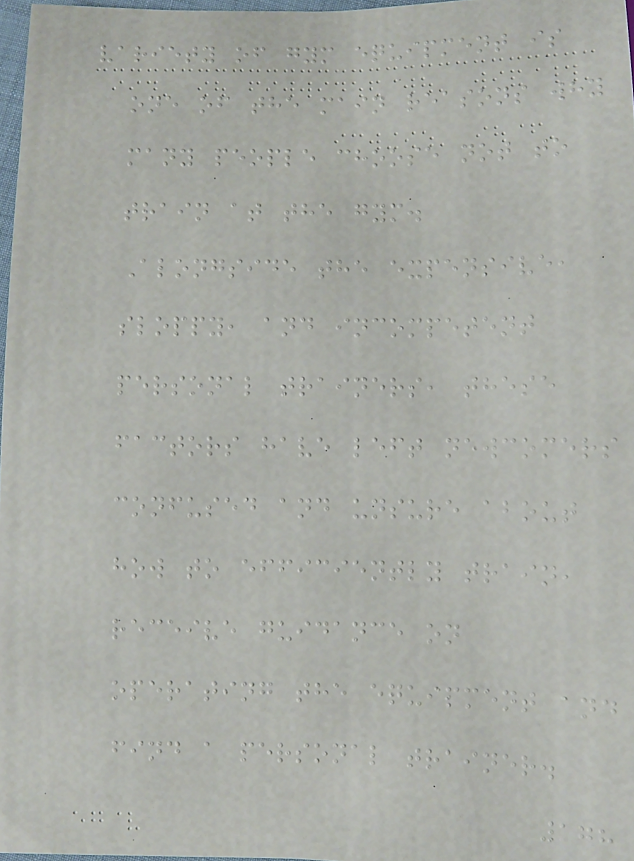variety of gym equipment is
one of the main reasons why
many people choose not to
train at the gym.
Alongside the expensive,
sloppy, and incompetent
personal trainers, these
factors have left newcomers
confused and unsure about
how to efficiently train,
receive guidance on
operating the equipment and
find a personal trainer.
178
